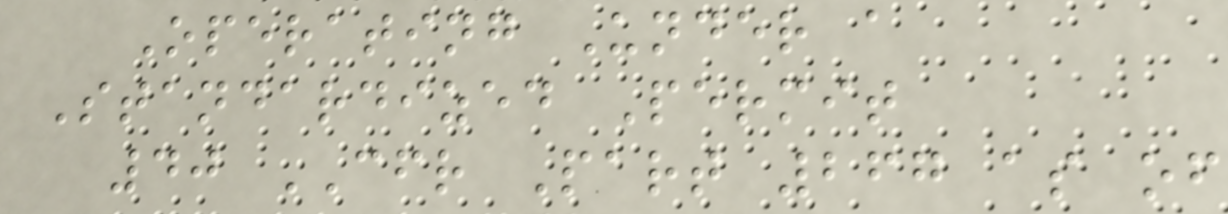Operating Under a
Standardized Permit
40 CFR Part 267 as of
